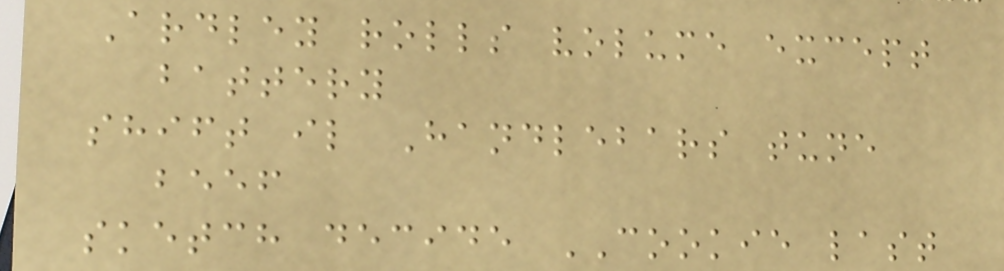Ardley rolls volume except
battery
shift il Handlebars tune
beef
sketch decide COOKIE last
